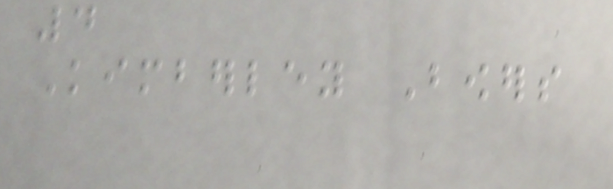4
Kimberley Bowers
